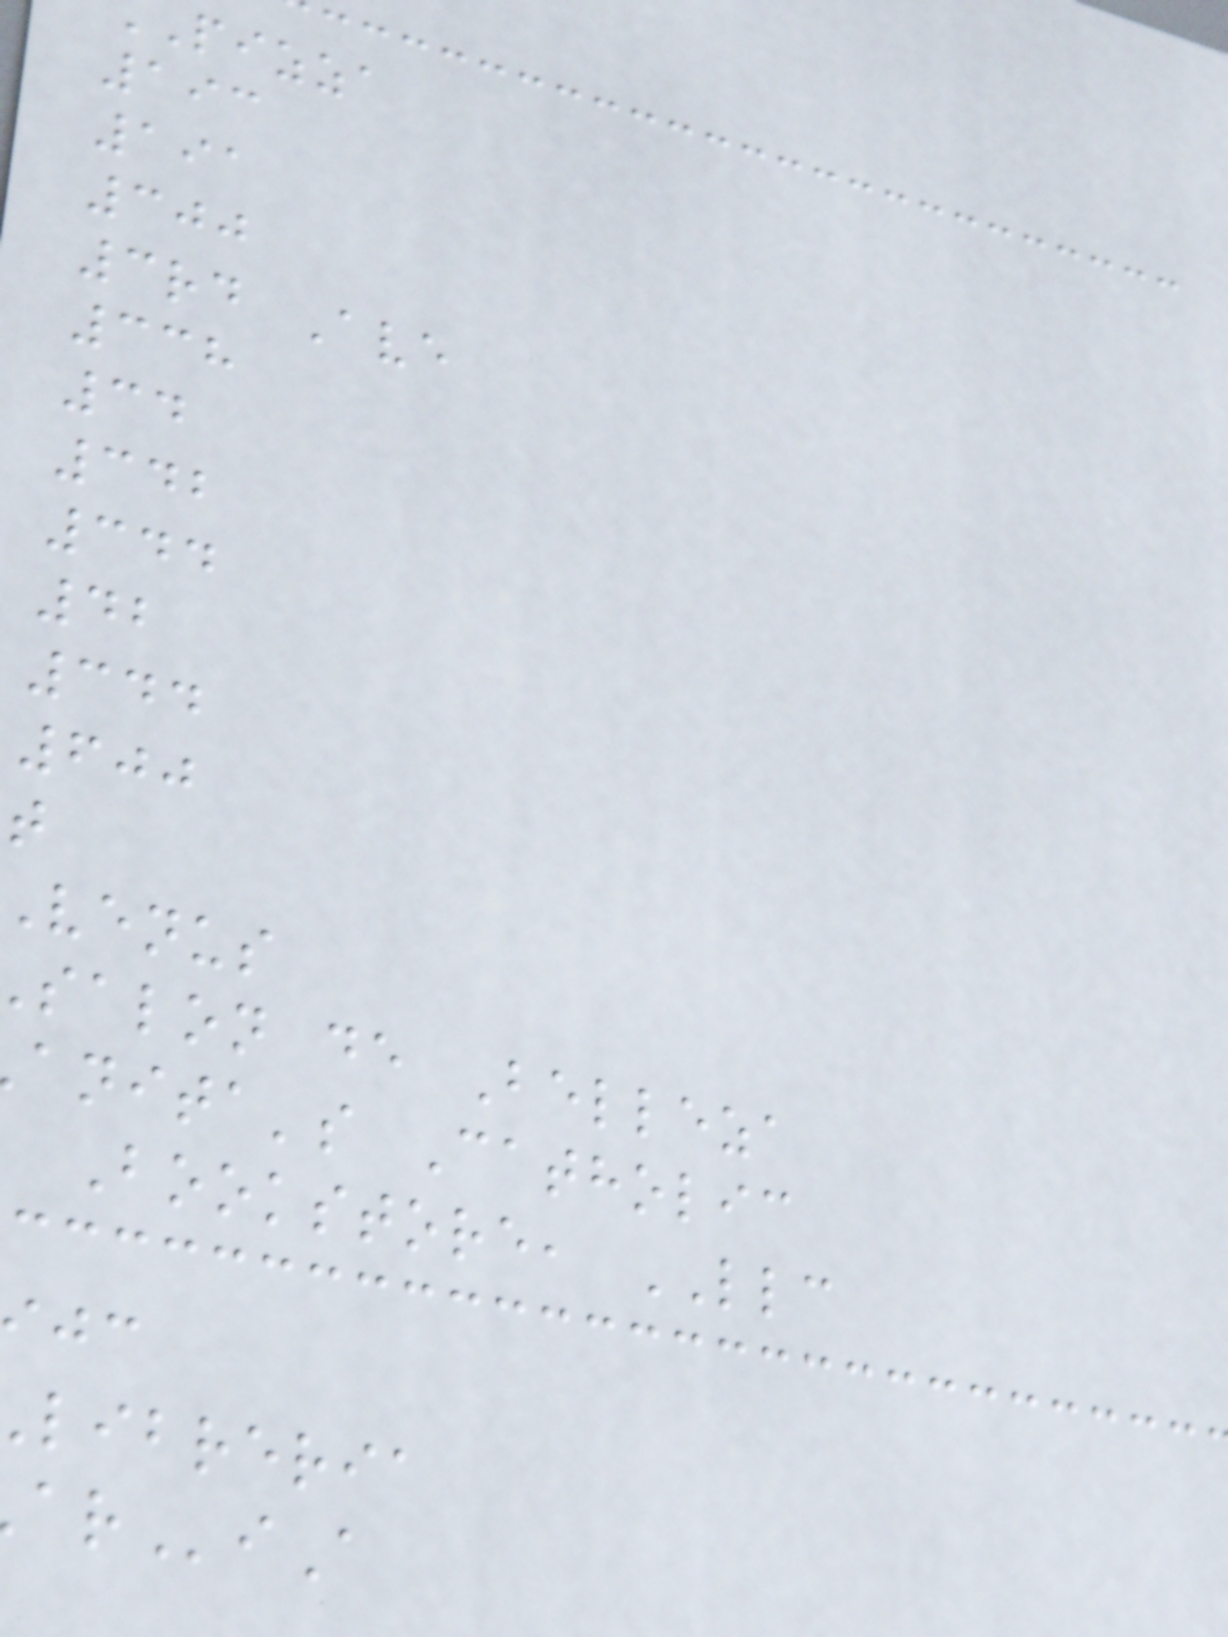pizza
193
191
300
3rd Ave
338
34
342
344
42
344
600
t
venus
salon de Belleza
anita's Catholic
Bookstore, LLC
libreria
